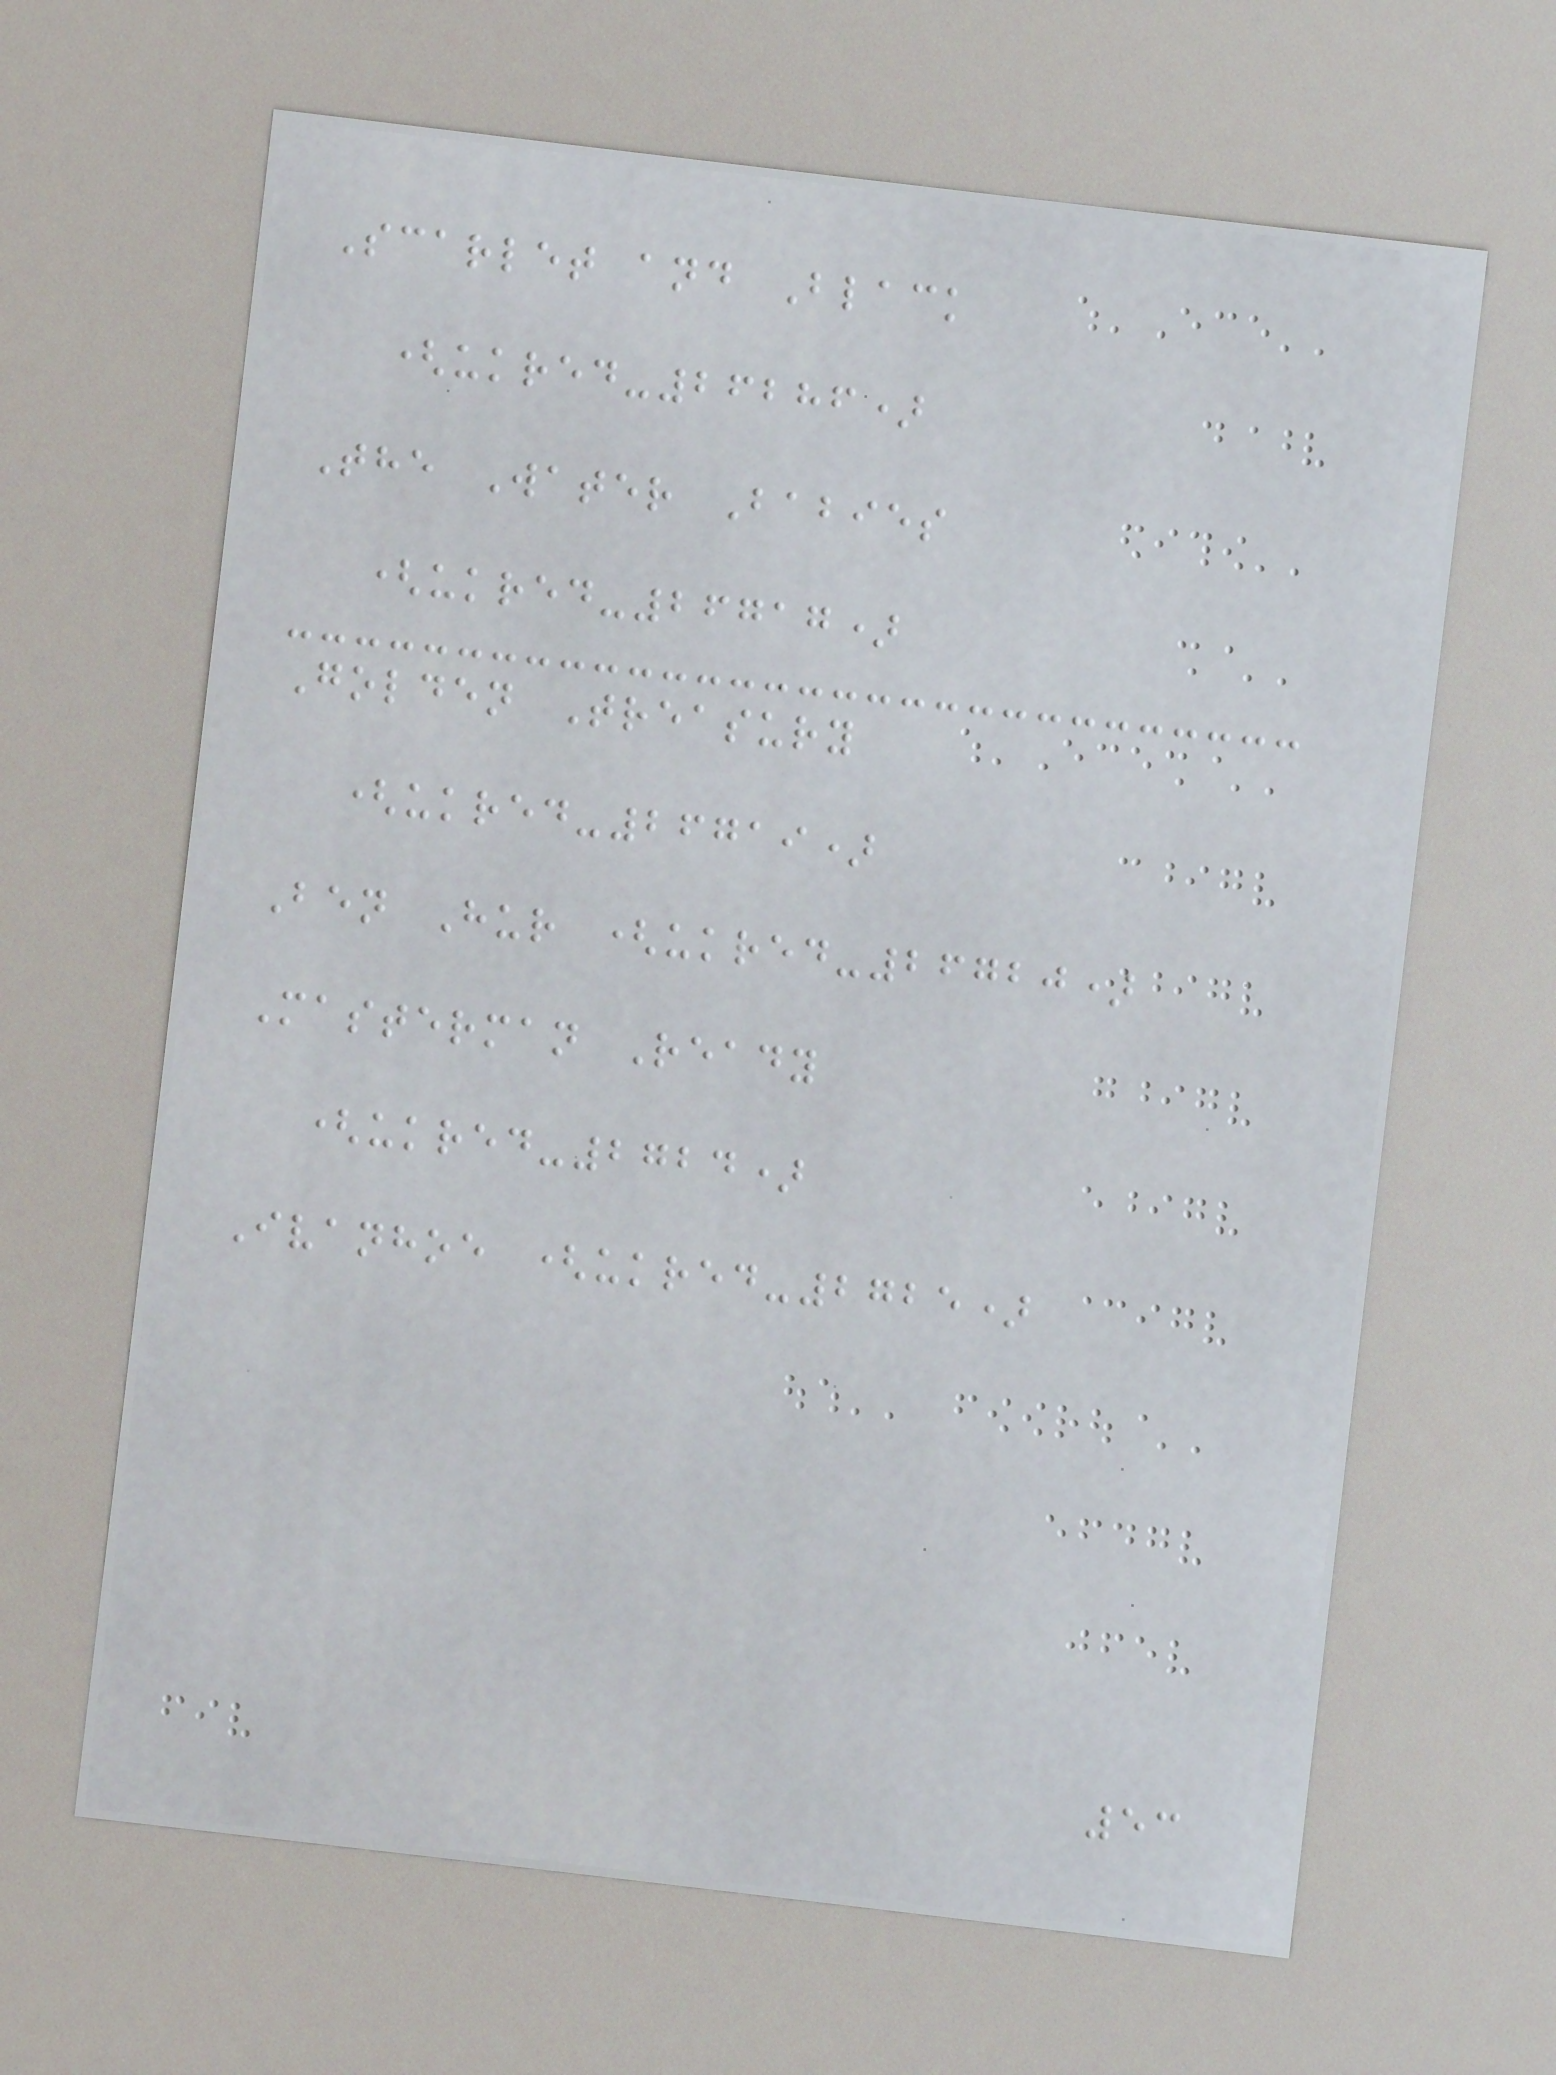Scarlet and Black
(ukred-26286)
The Water Babies
(ukred-26717)
Golden Treasury
(ukred-26719)
Ben Hur (ukred-26720)
Masterman Ready
(ukred-2724)
Ivanhoe (ukred-2725)
53
